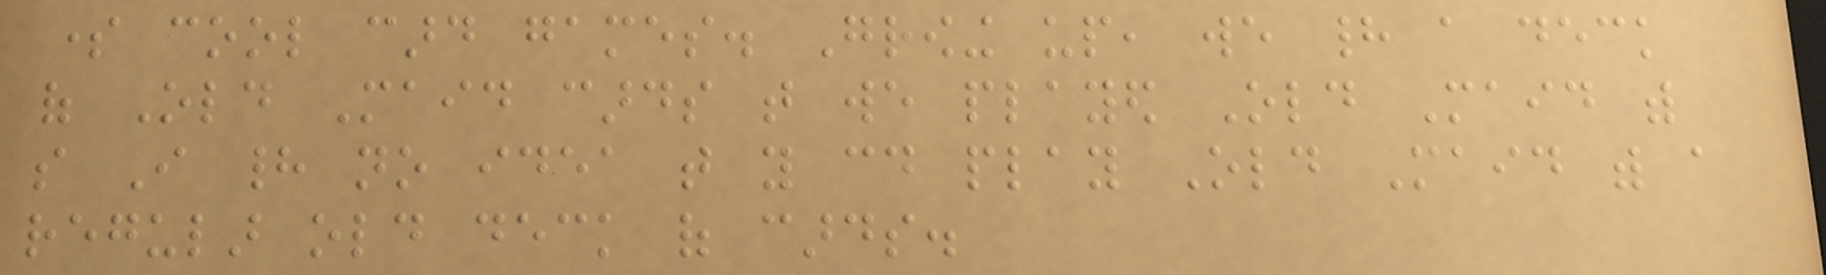some cool card games. Growing up, we had a deck
of Old Maid cards that we played Old Maid with
so I had no idea that you could play Old Maid with a
regular old deck of cards.
